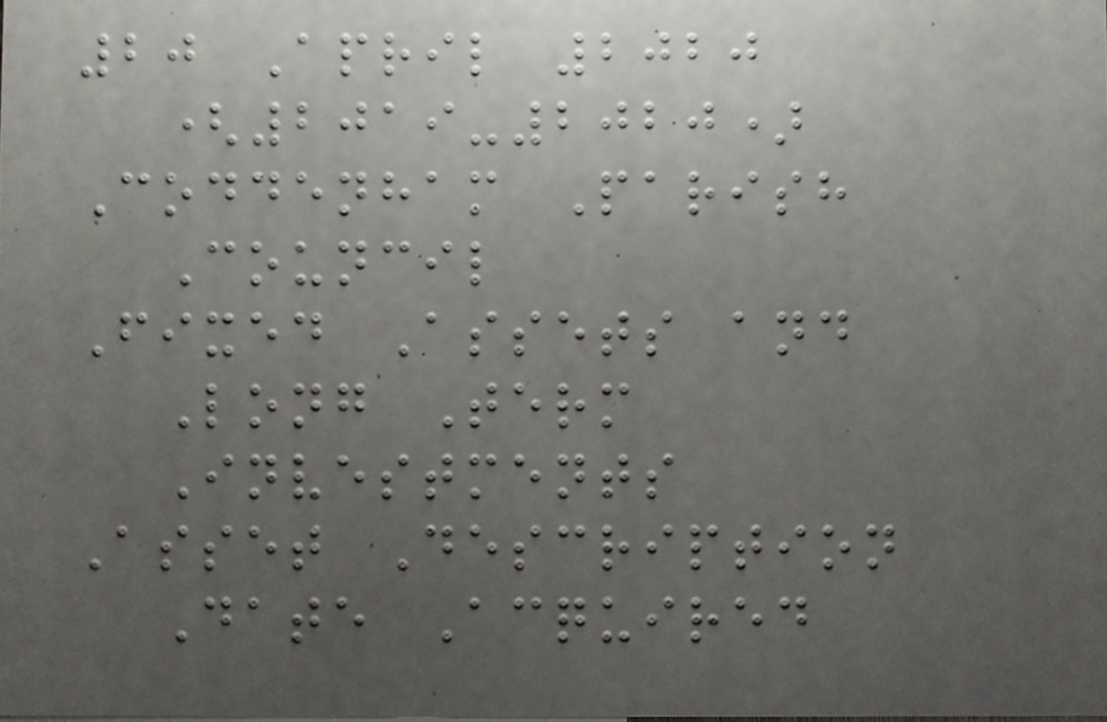20 April 2020
(2019-2020)
Coddenham Parish
Council
Fixed Assets and
Long Term
Investments
Asset Description
Date Acquired
